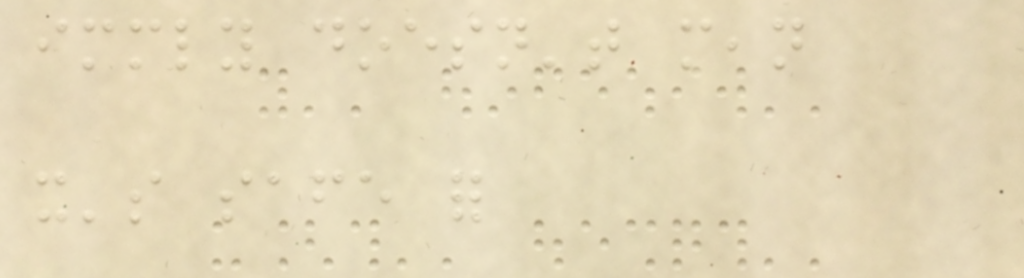immediately doesn't mean
it's safe for
